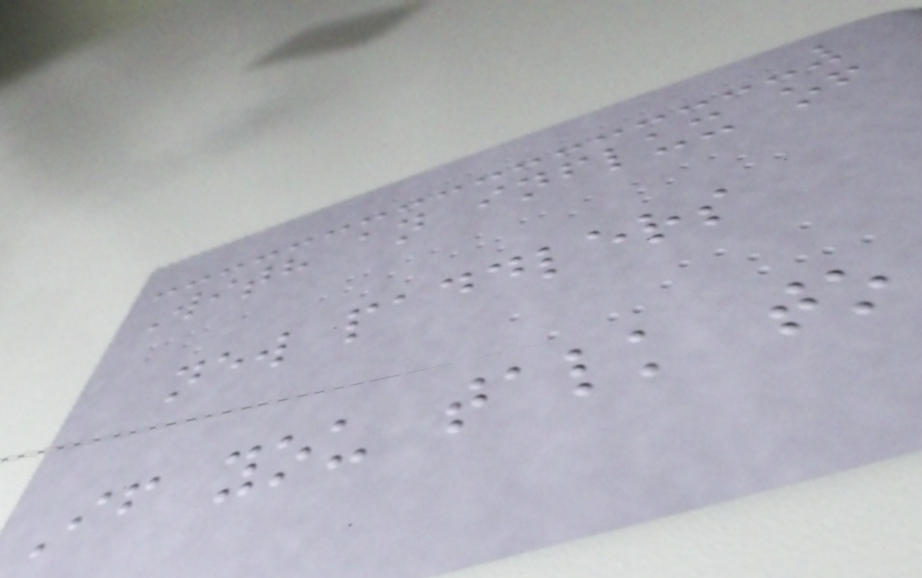With an influx of
new paddlers
If you talk to
